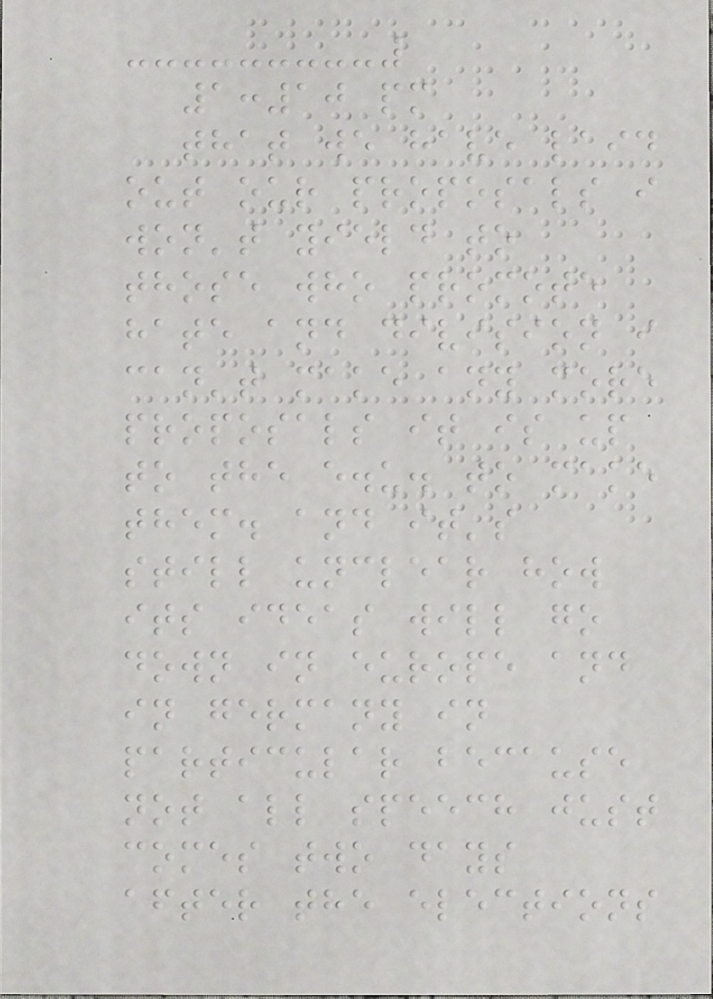1:10 pm
that we have laid
out our proposals i
won't yield to
those who promote
hate and division i
can't make any more
proposals it is up
to the e.u. to make
them. and it's
still unclear how
its ideas will go
down in europe and
in germany in
particular because
not all speech just
comes two days
after the elections
